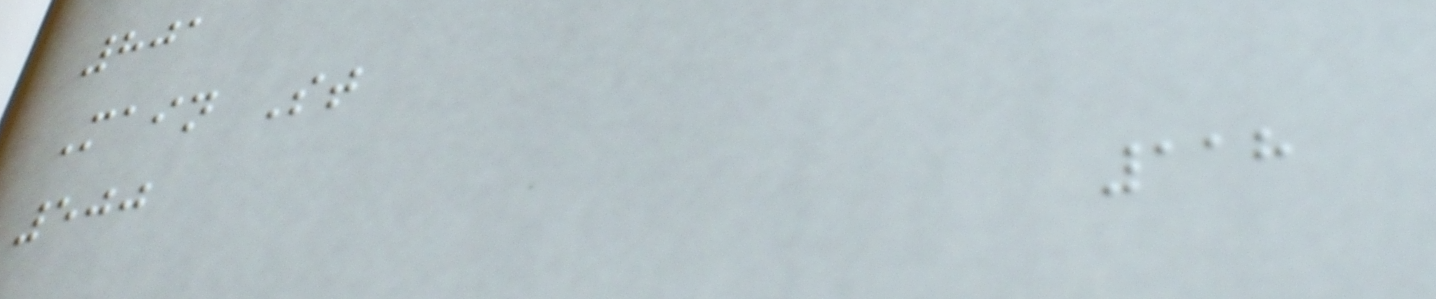801
Main St
500
118
